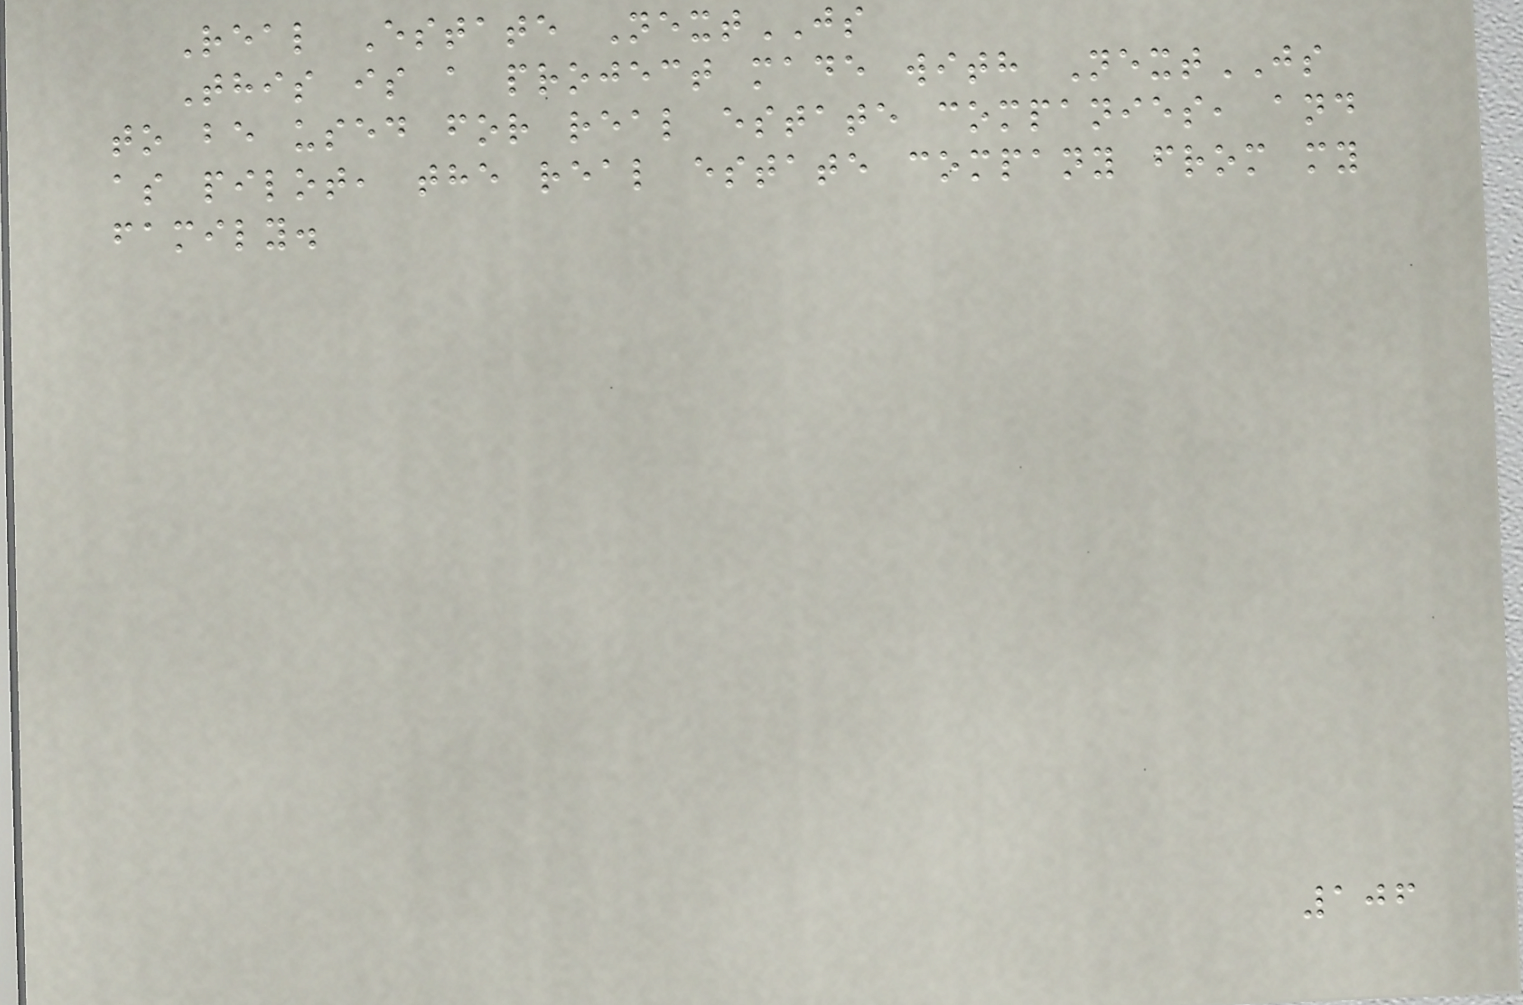Real Estate NextJS
This is a project made with NextJS
to be used for real estate companies, and
as pilot, the real estate company from my
family.
106
